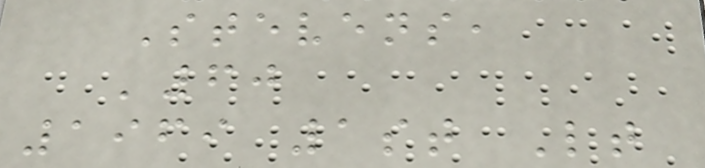Stevens,
'60
1969 1st Lt
